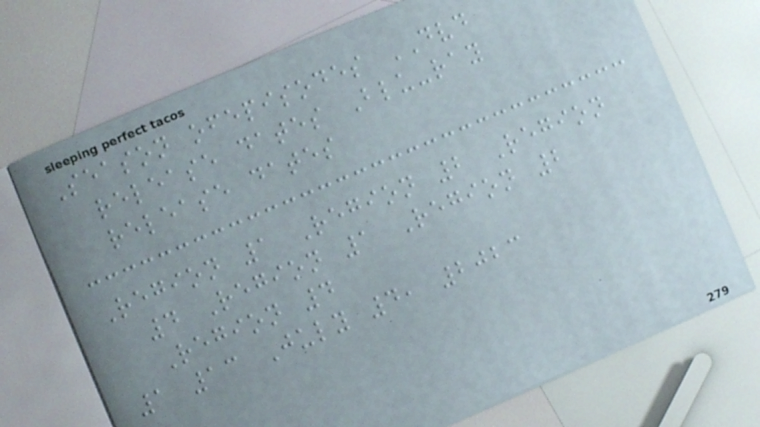Season ofepisodes DVD
release dates Blu-ray
release dates
Region 1 Region 2 Region
4 Region 1 Region 2
Region 4
1 13 July 4, 2023
